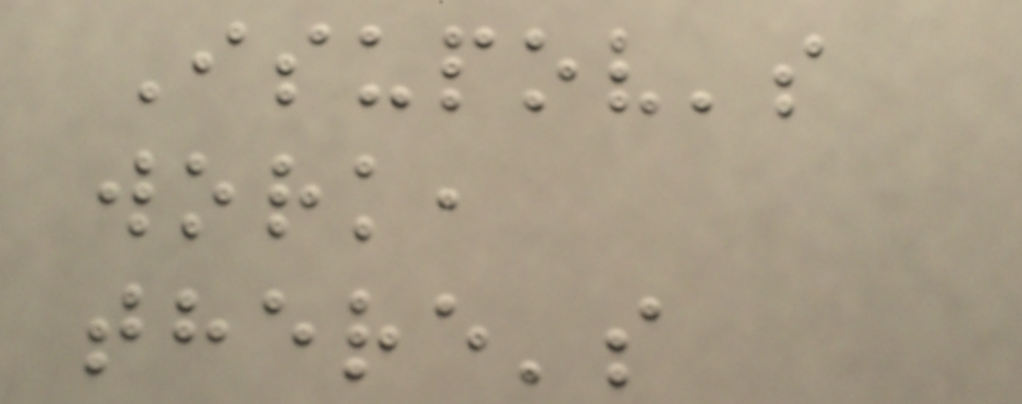Isupov's
work,
there's
